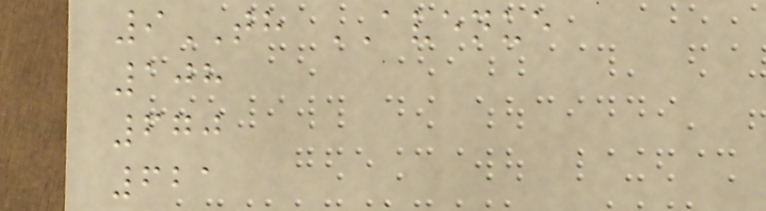9TH AVENUE
108
670
621
